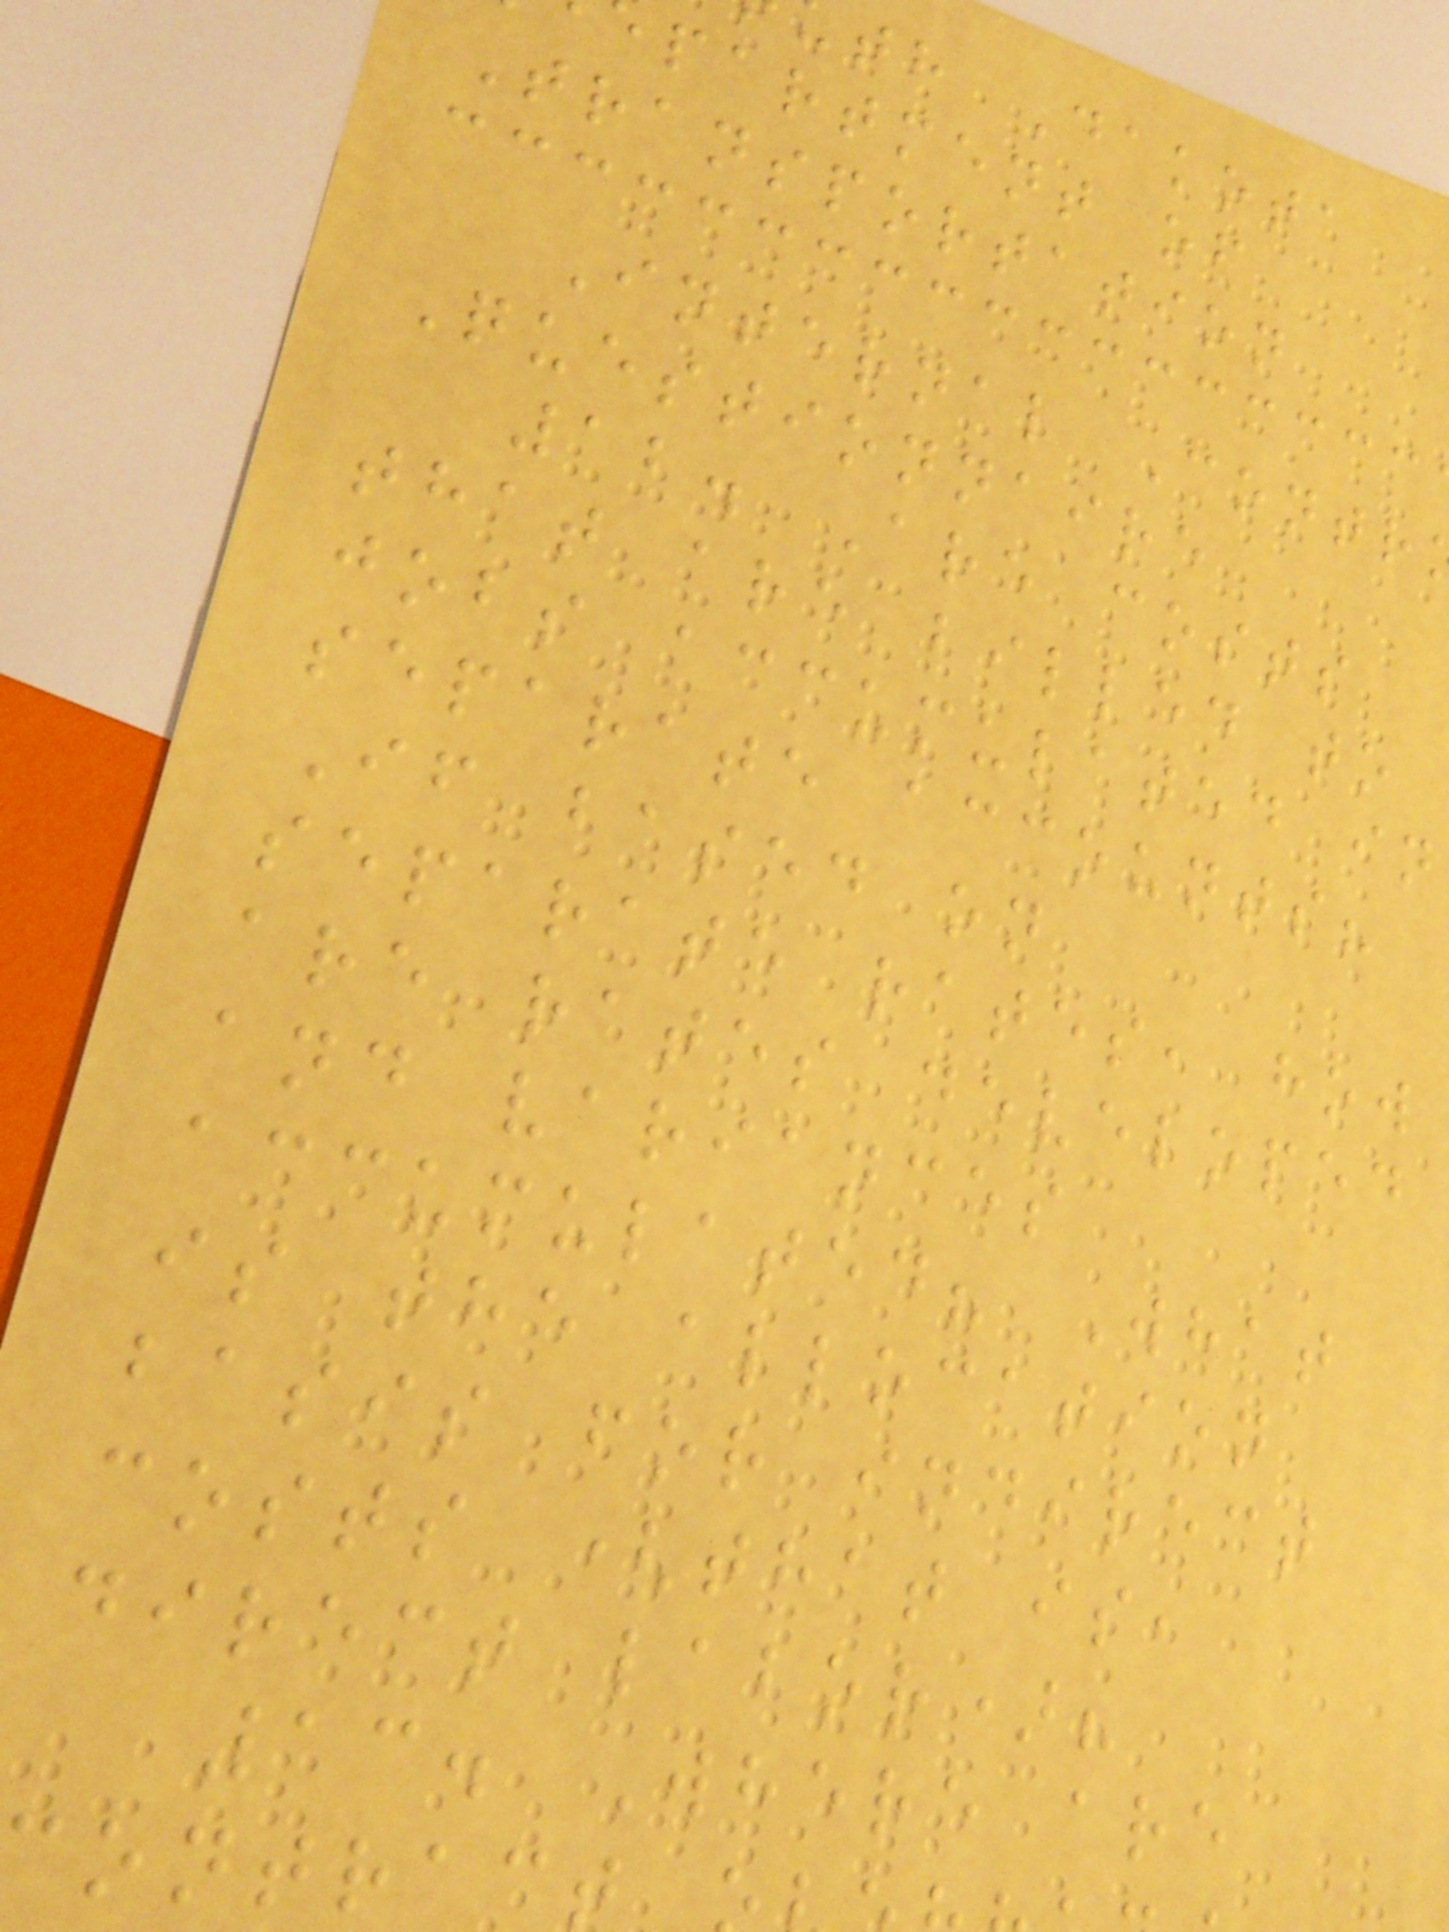th Dakota
partment of
Transportation
Internal Contr
Questionnaire
12. Are costs
that are billed to
jobs accumulated in
separate accounts?
If based on
separate rates, how
are rates developed
and variances
accumulated? What
is the allocation
basis for indirect
costs (that is,
direct labor)?
13. Where are
ontract
